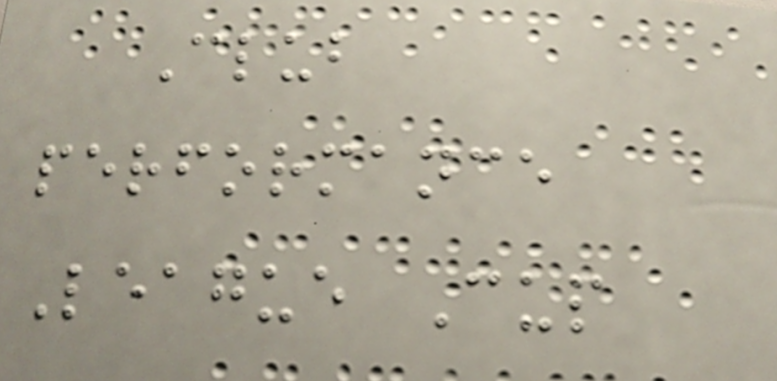Club
performance
League Cup
